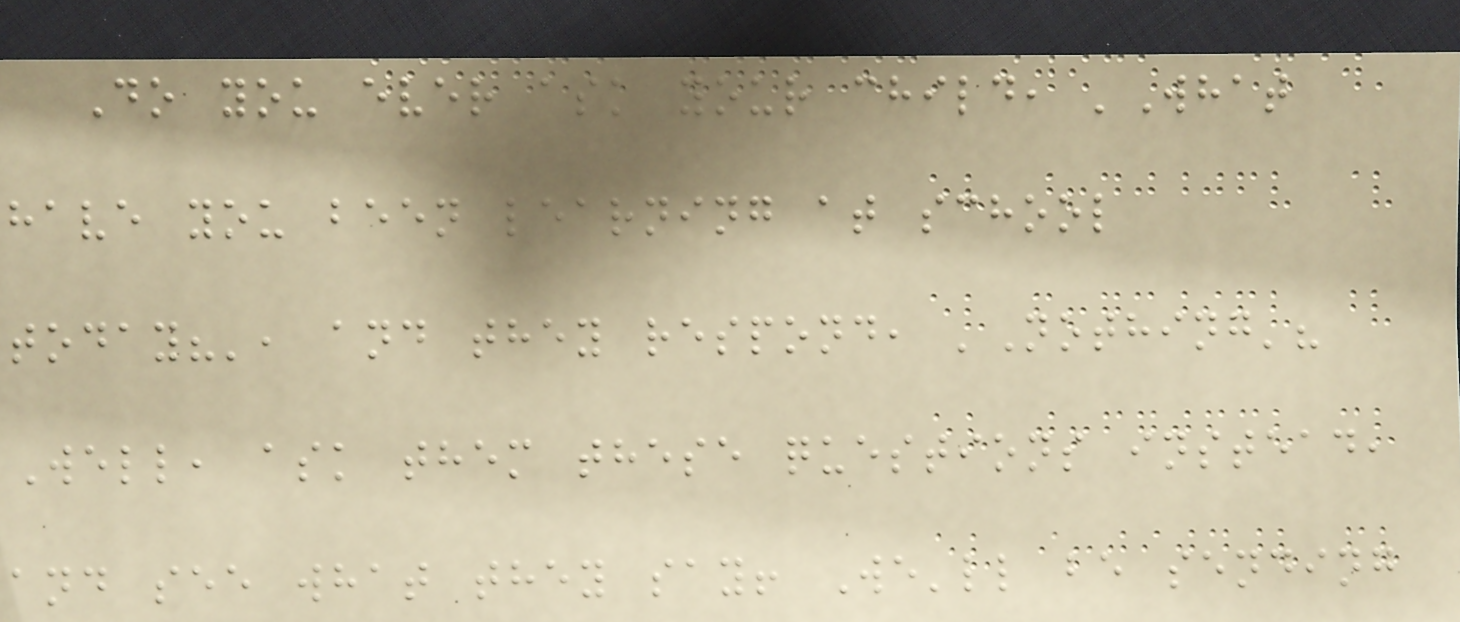Do you ever ask your child, 'What
have you been learning at school
today?', and they respond, 'Nothing'?
Well, ask them these questions instead,
and see what they say! We'll be sending
